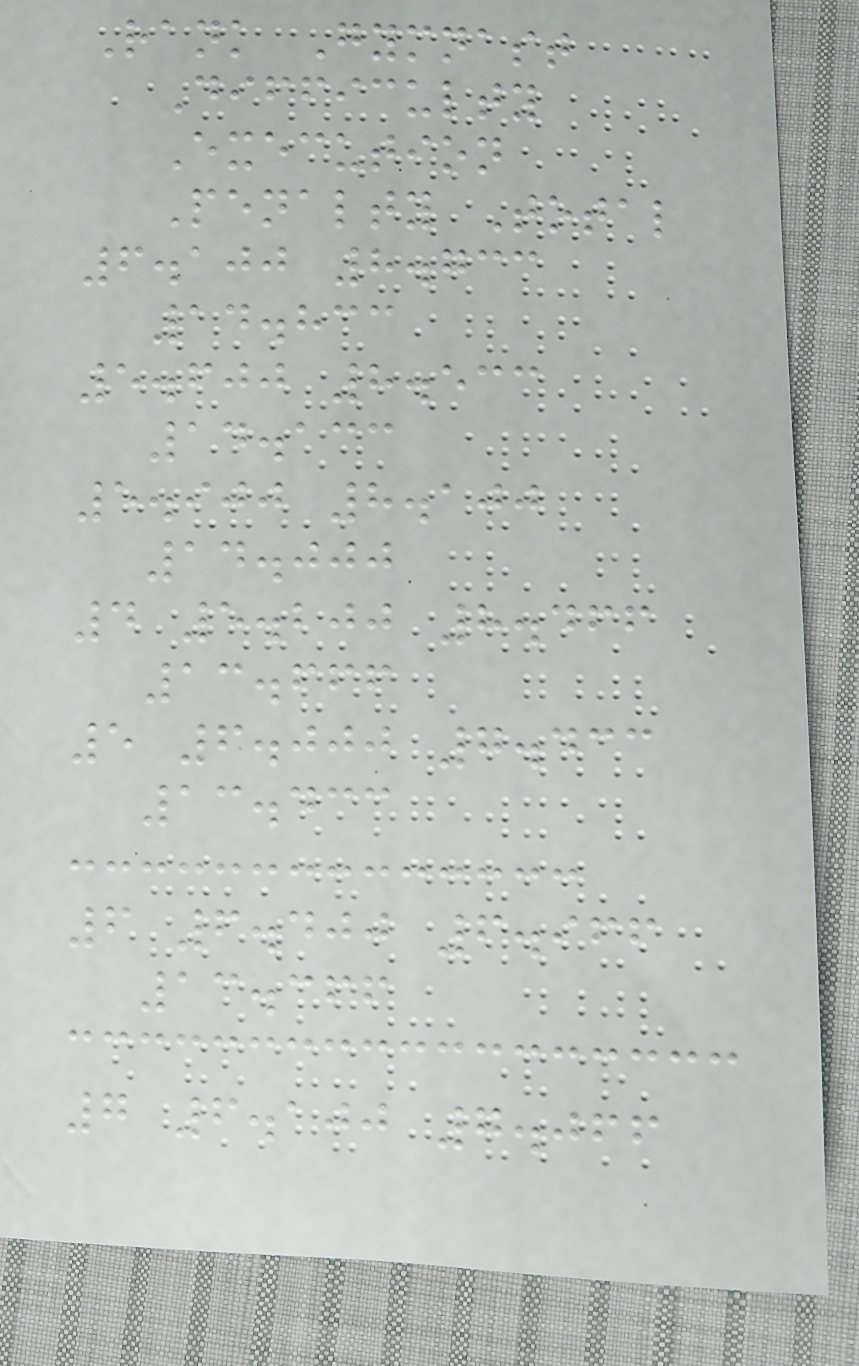Rank Gymnast
Difficulty
Execution
Penalty Total
6.100 8.733
14.833
5.600 8.533
14.133
5.900 8.100
14.000
4 5.200 8.466
13.666
5 6.000 7.433
13.433
6 6.400 6.966
13.366
7 6.100 7.066
